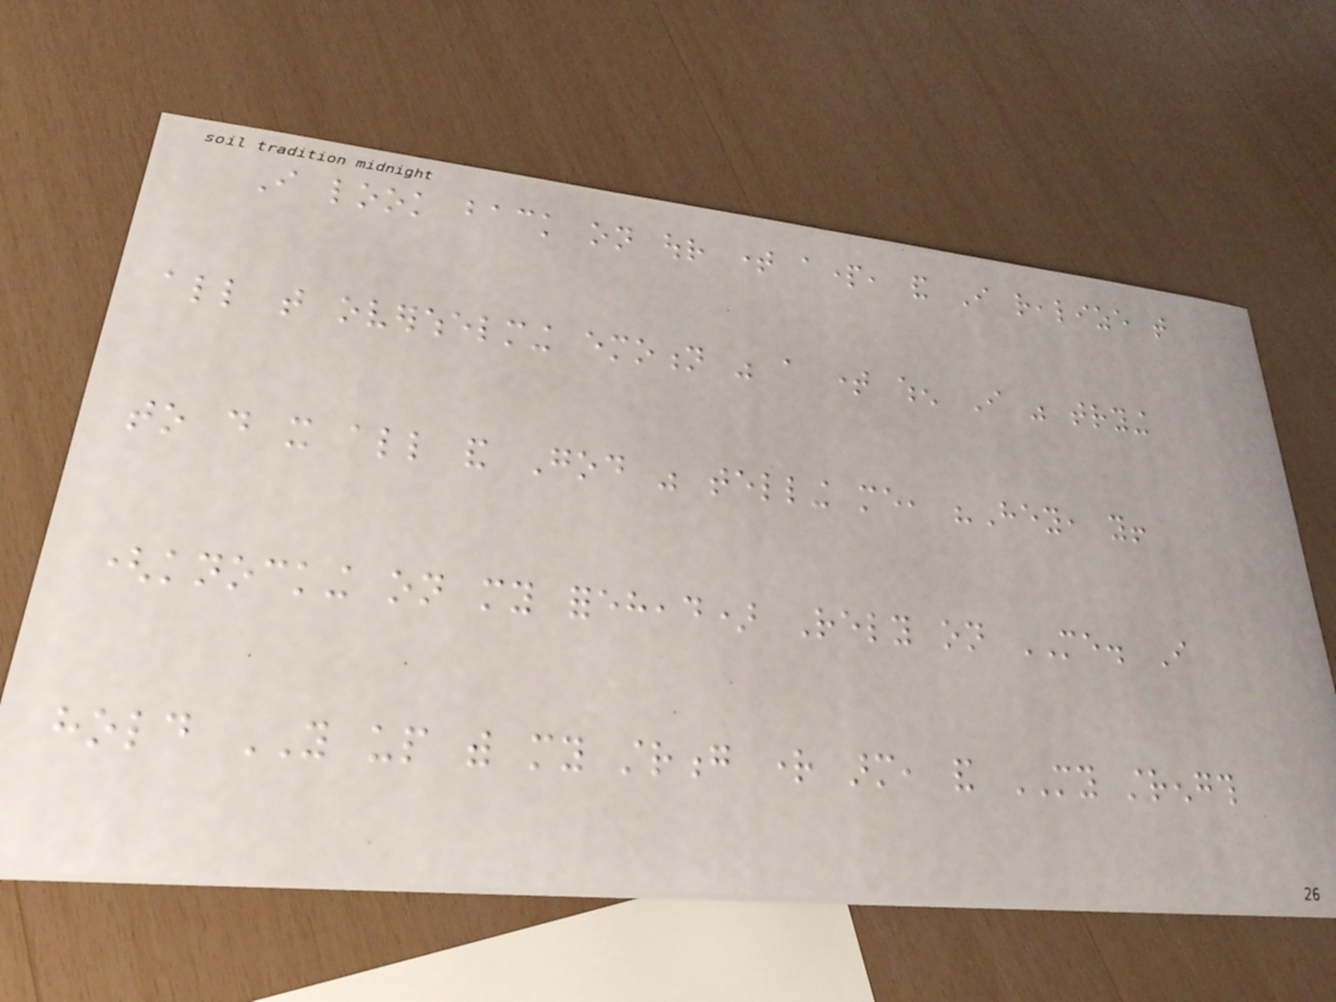I look back on our time apart, and I realize that
all that overwhelming emotion was a time when I was trying
to do it all and God was telling me, "Hey, you!
(knocking on my forehead) Rely on ME. I
hold YOU up with my strong right arm, and MY strength
